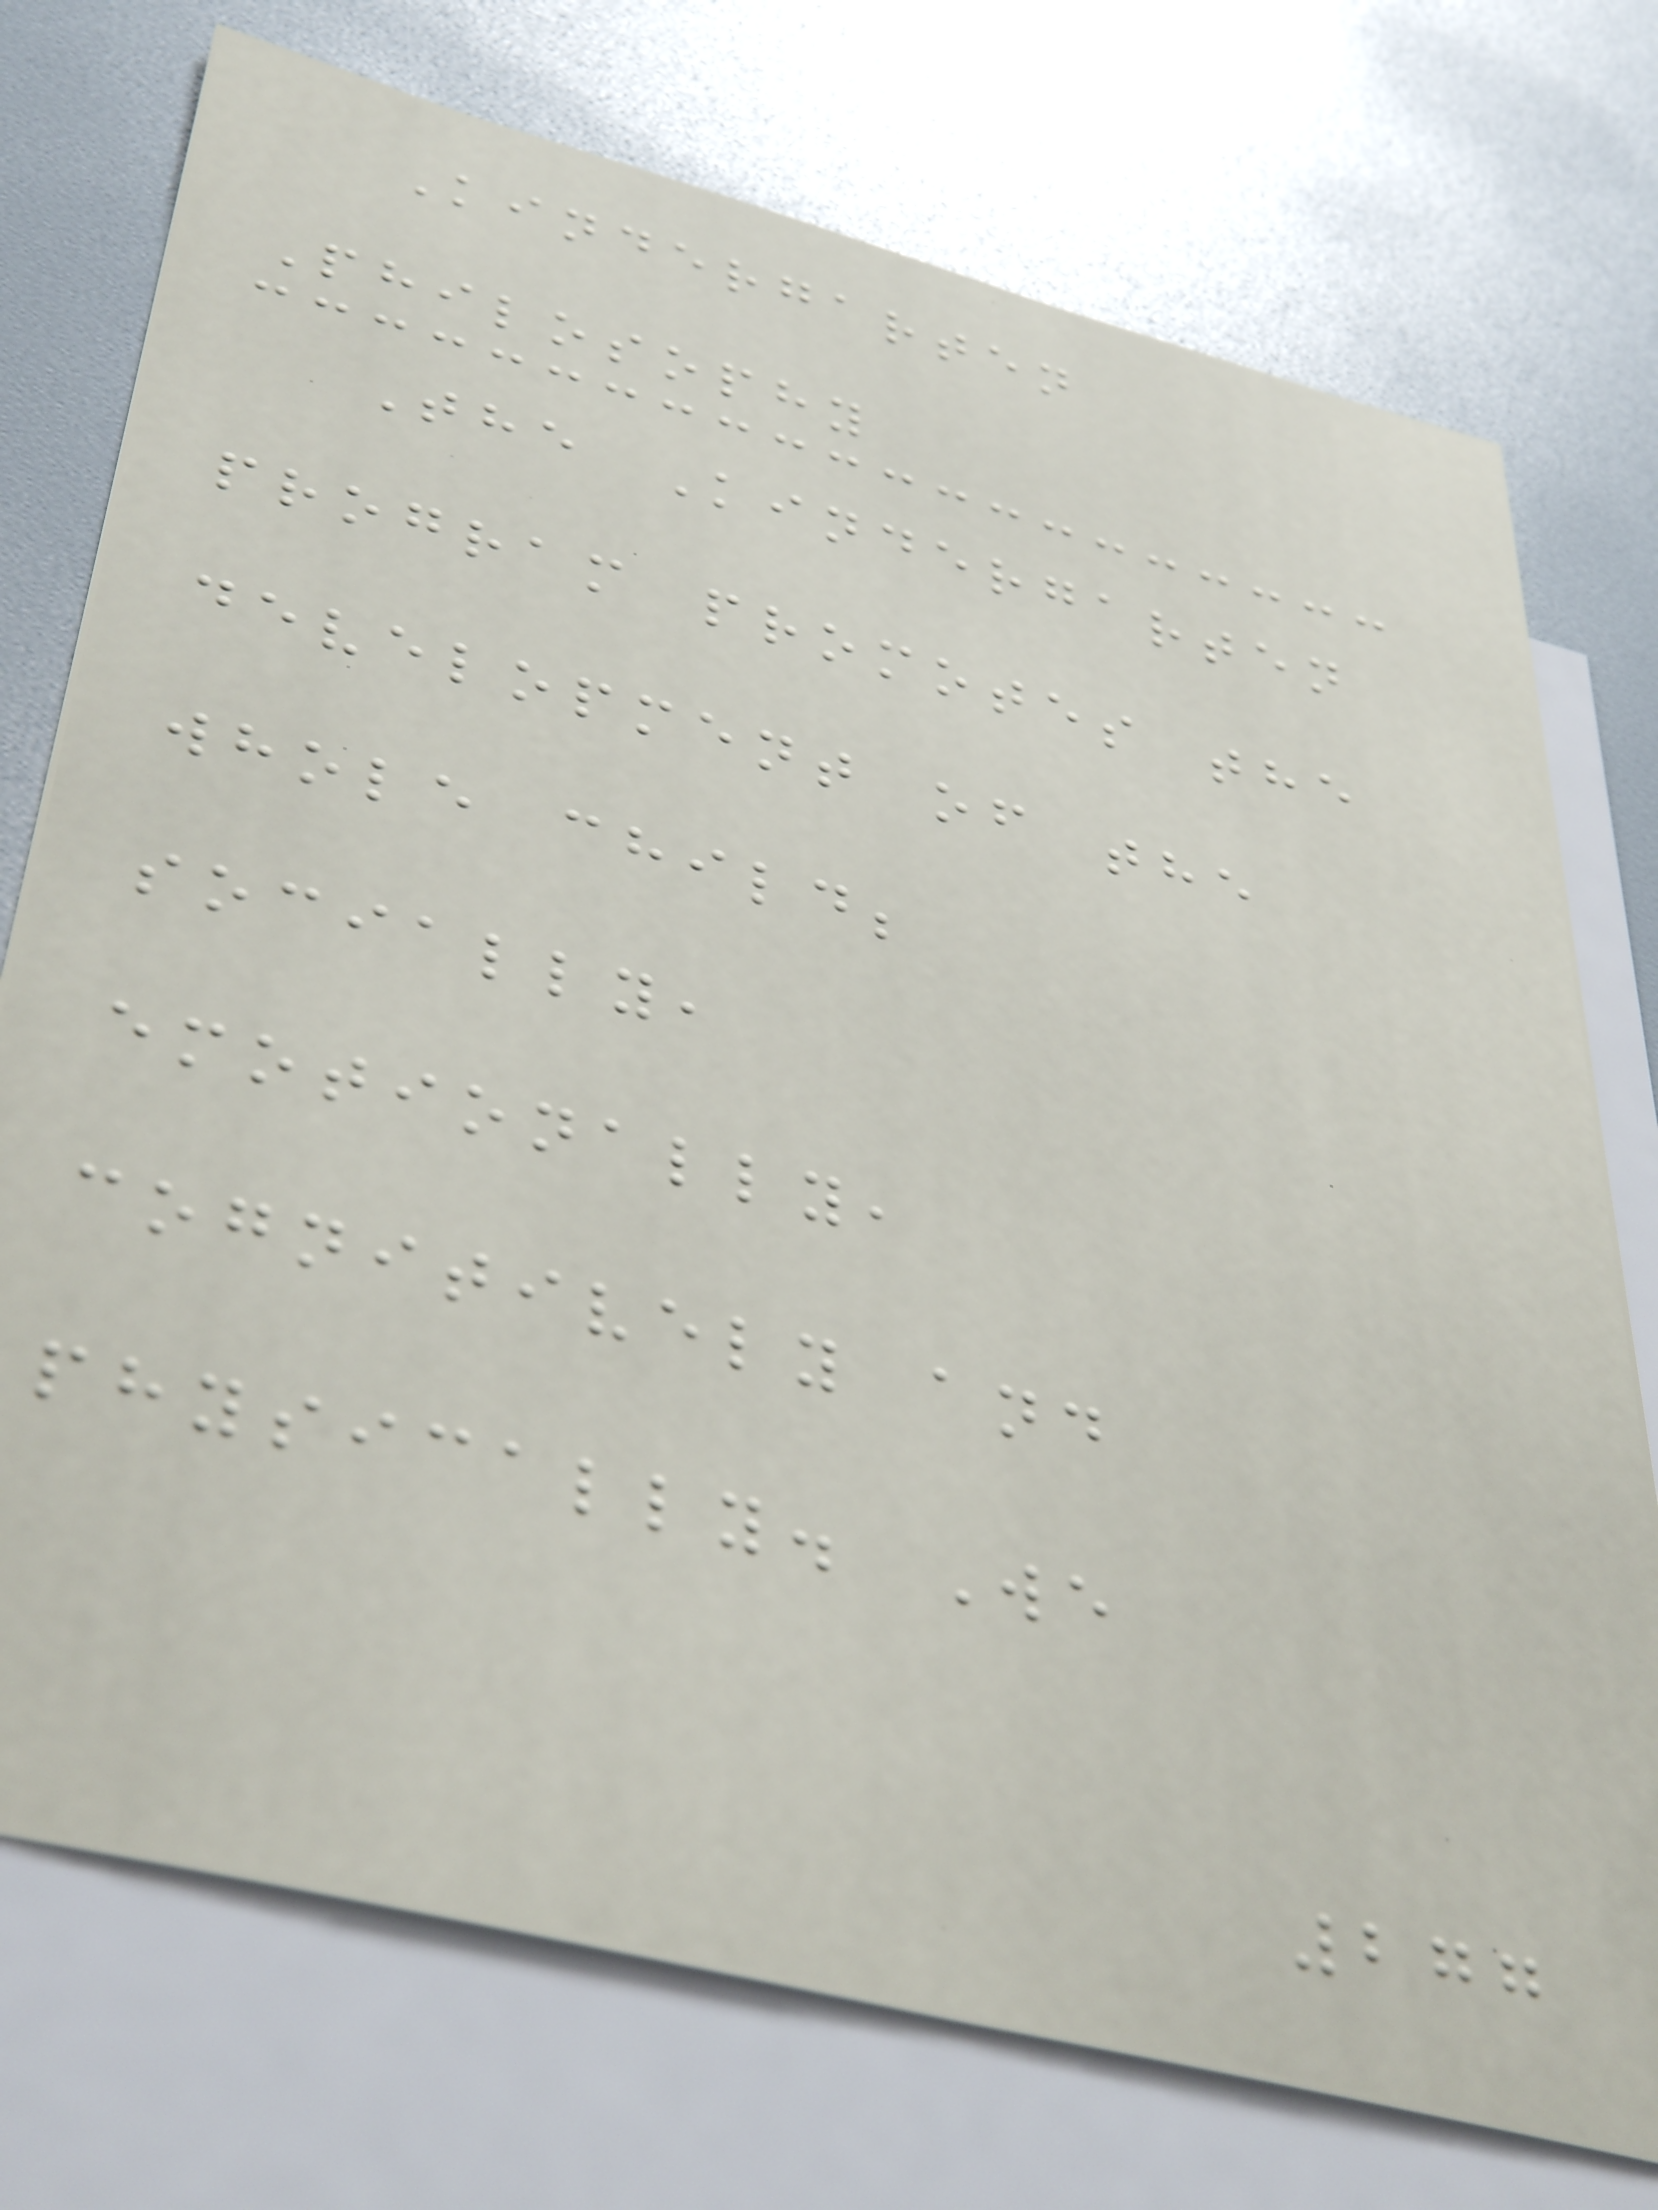Kindergarten
Philosophy
The Kindergarten
program promotes the
development of the
whole child;
socially,
emotionally,
cognitively and
physically. We
277
